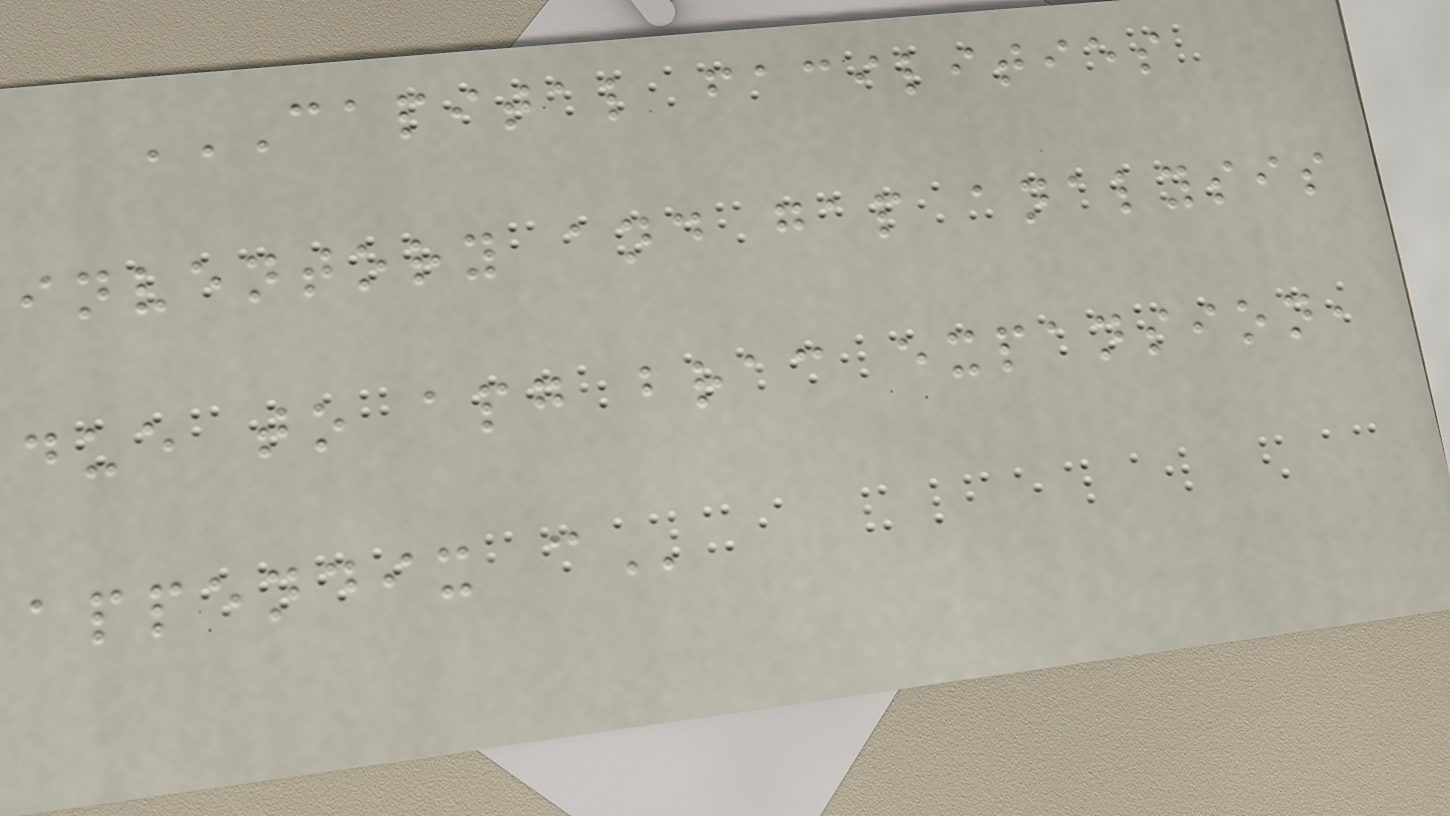CAPITAL FACILITIES
INVENTORY AND GAP ANALYSIS
DUE TO APG BRAC EXPANSION,
APPENDIX C
